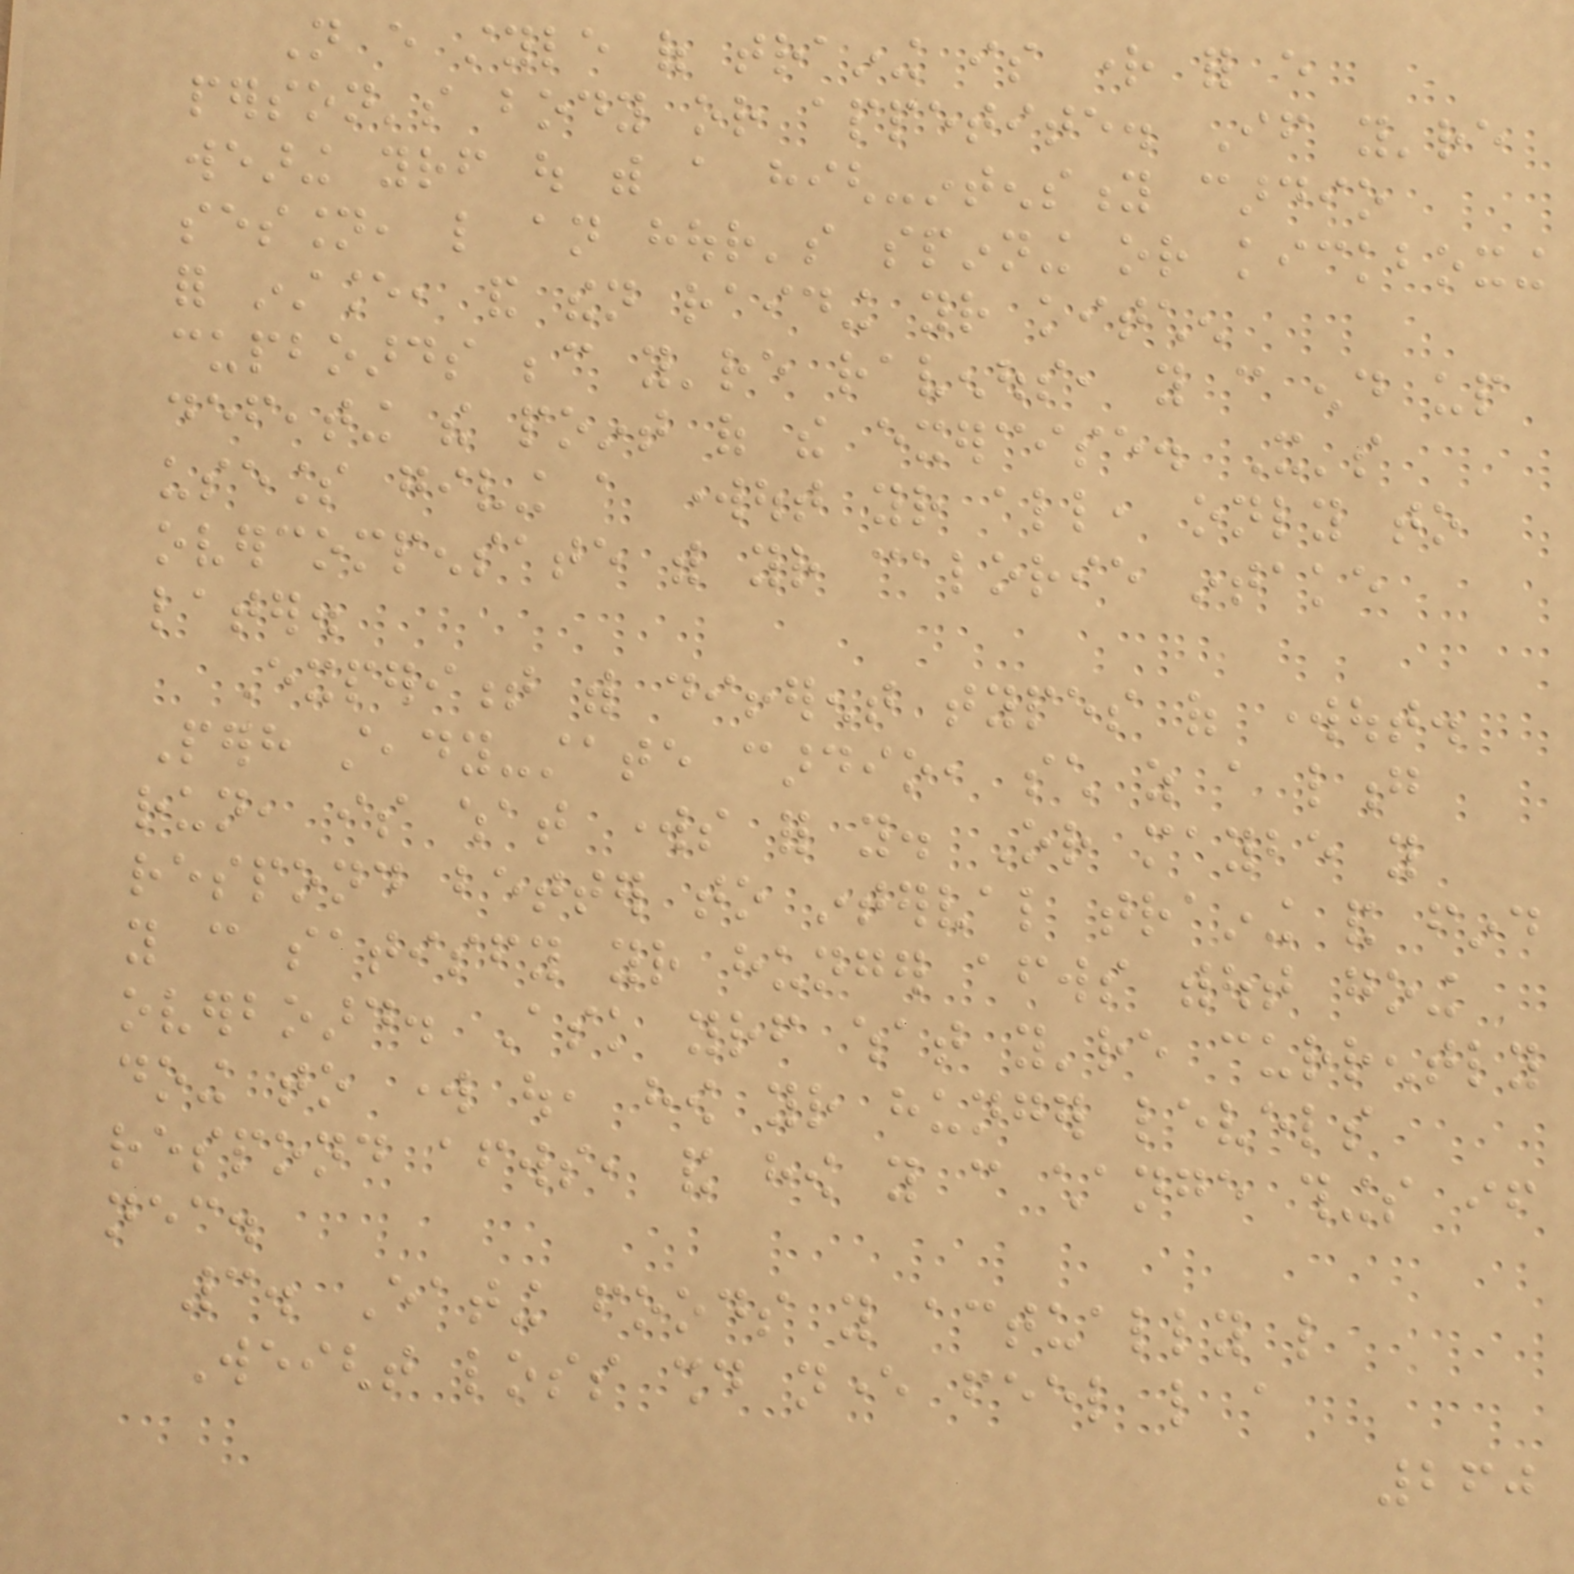Not every style of training is right for every
person's body or appetite. If you're
wearing yourself out with a high-intensity cardio
session, like an hour's spinning or kickboxing
for instance, and then raiding your kitchen
cupboards because you're ravenous, you can end up
defeating the point of the exercise. It's
useless giving a workout your all, only to
overcompensate with your calorie intake
later.
Experiment with different types of workout.
Perhaps steady-state cardio, such as a long
run, is what works for you. Or maybe you
respond better to interval training and find
you can satisfy your hunger afterwards without going
overboard. Ask yourself what you're currently
doing to work out, how your hunger levels
respond afterwards, and how you can change things if
necessary.
3. Eating foods you actually like
Weight loss should never feel like a
260
